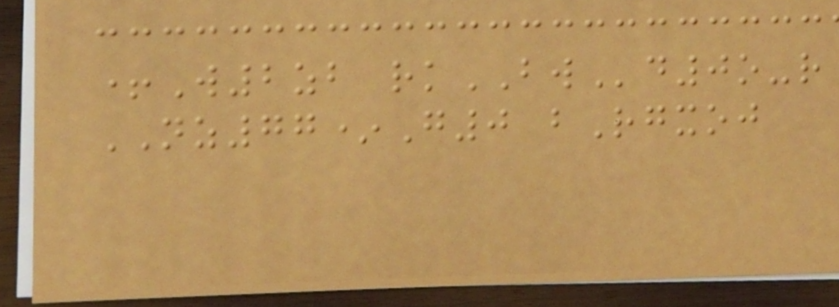+W2zb rkBWd0o-r
NZ77*G0 bRgxoj
